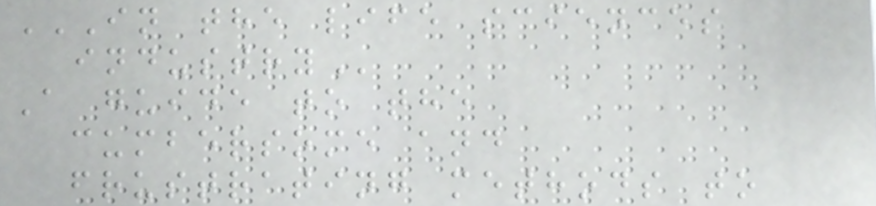IN THE LIFE SCIENCES
INDUSTRY
A guide to the
cumbersome and
frustrating methods to
